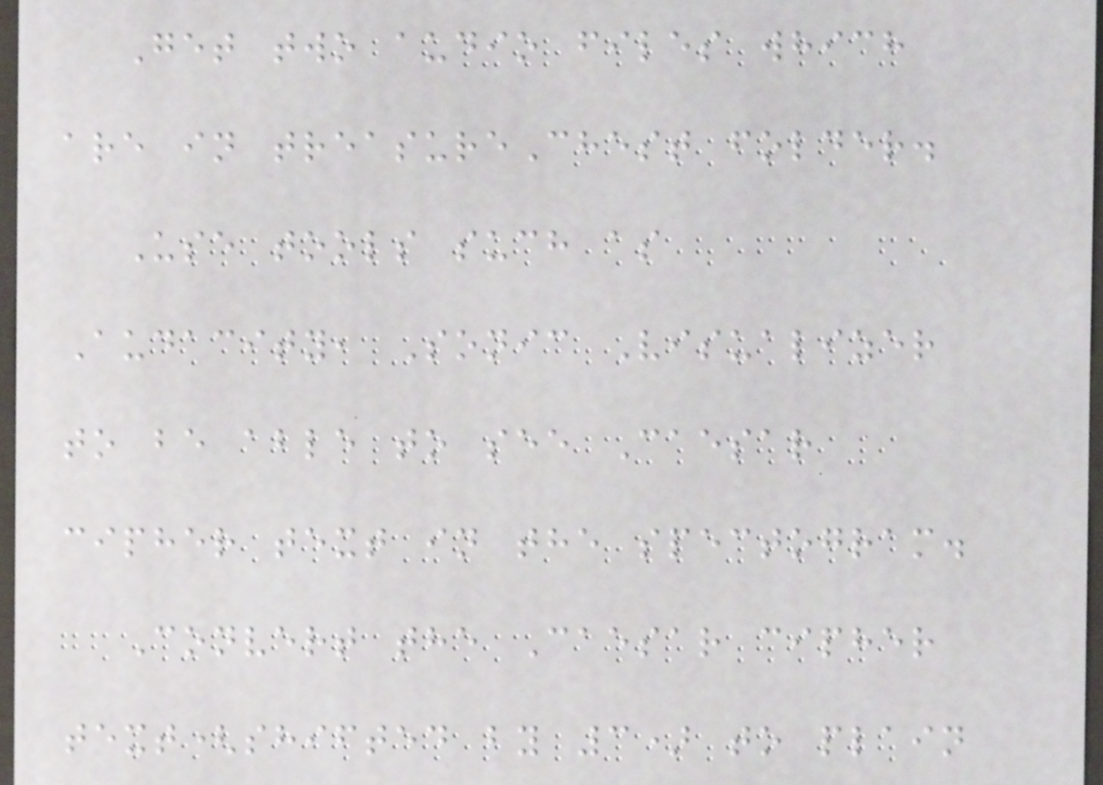Get two audio files which
are in treasureChest folder.
Use tools such as
Audacity, Sonic Visualizer
to be able to see Caesar
cipher text in the spectogram.
Convert the Caesar cipher
text(shifted by 3) to plain
